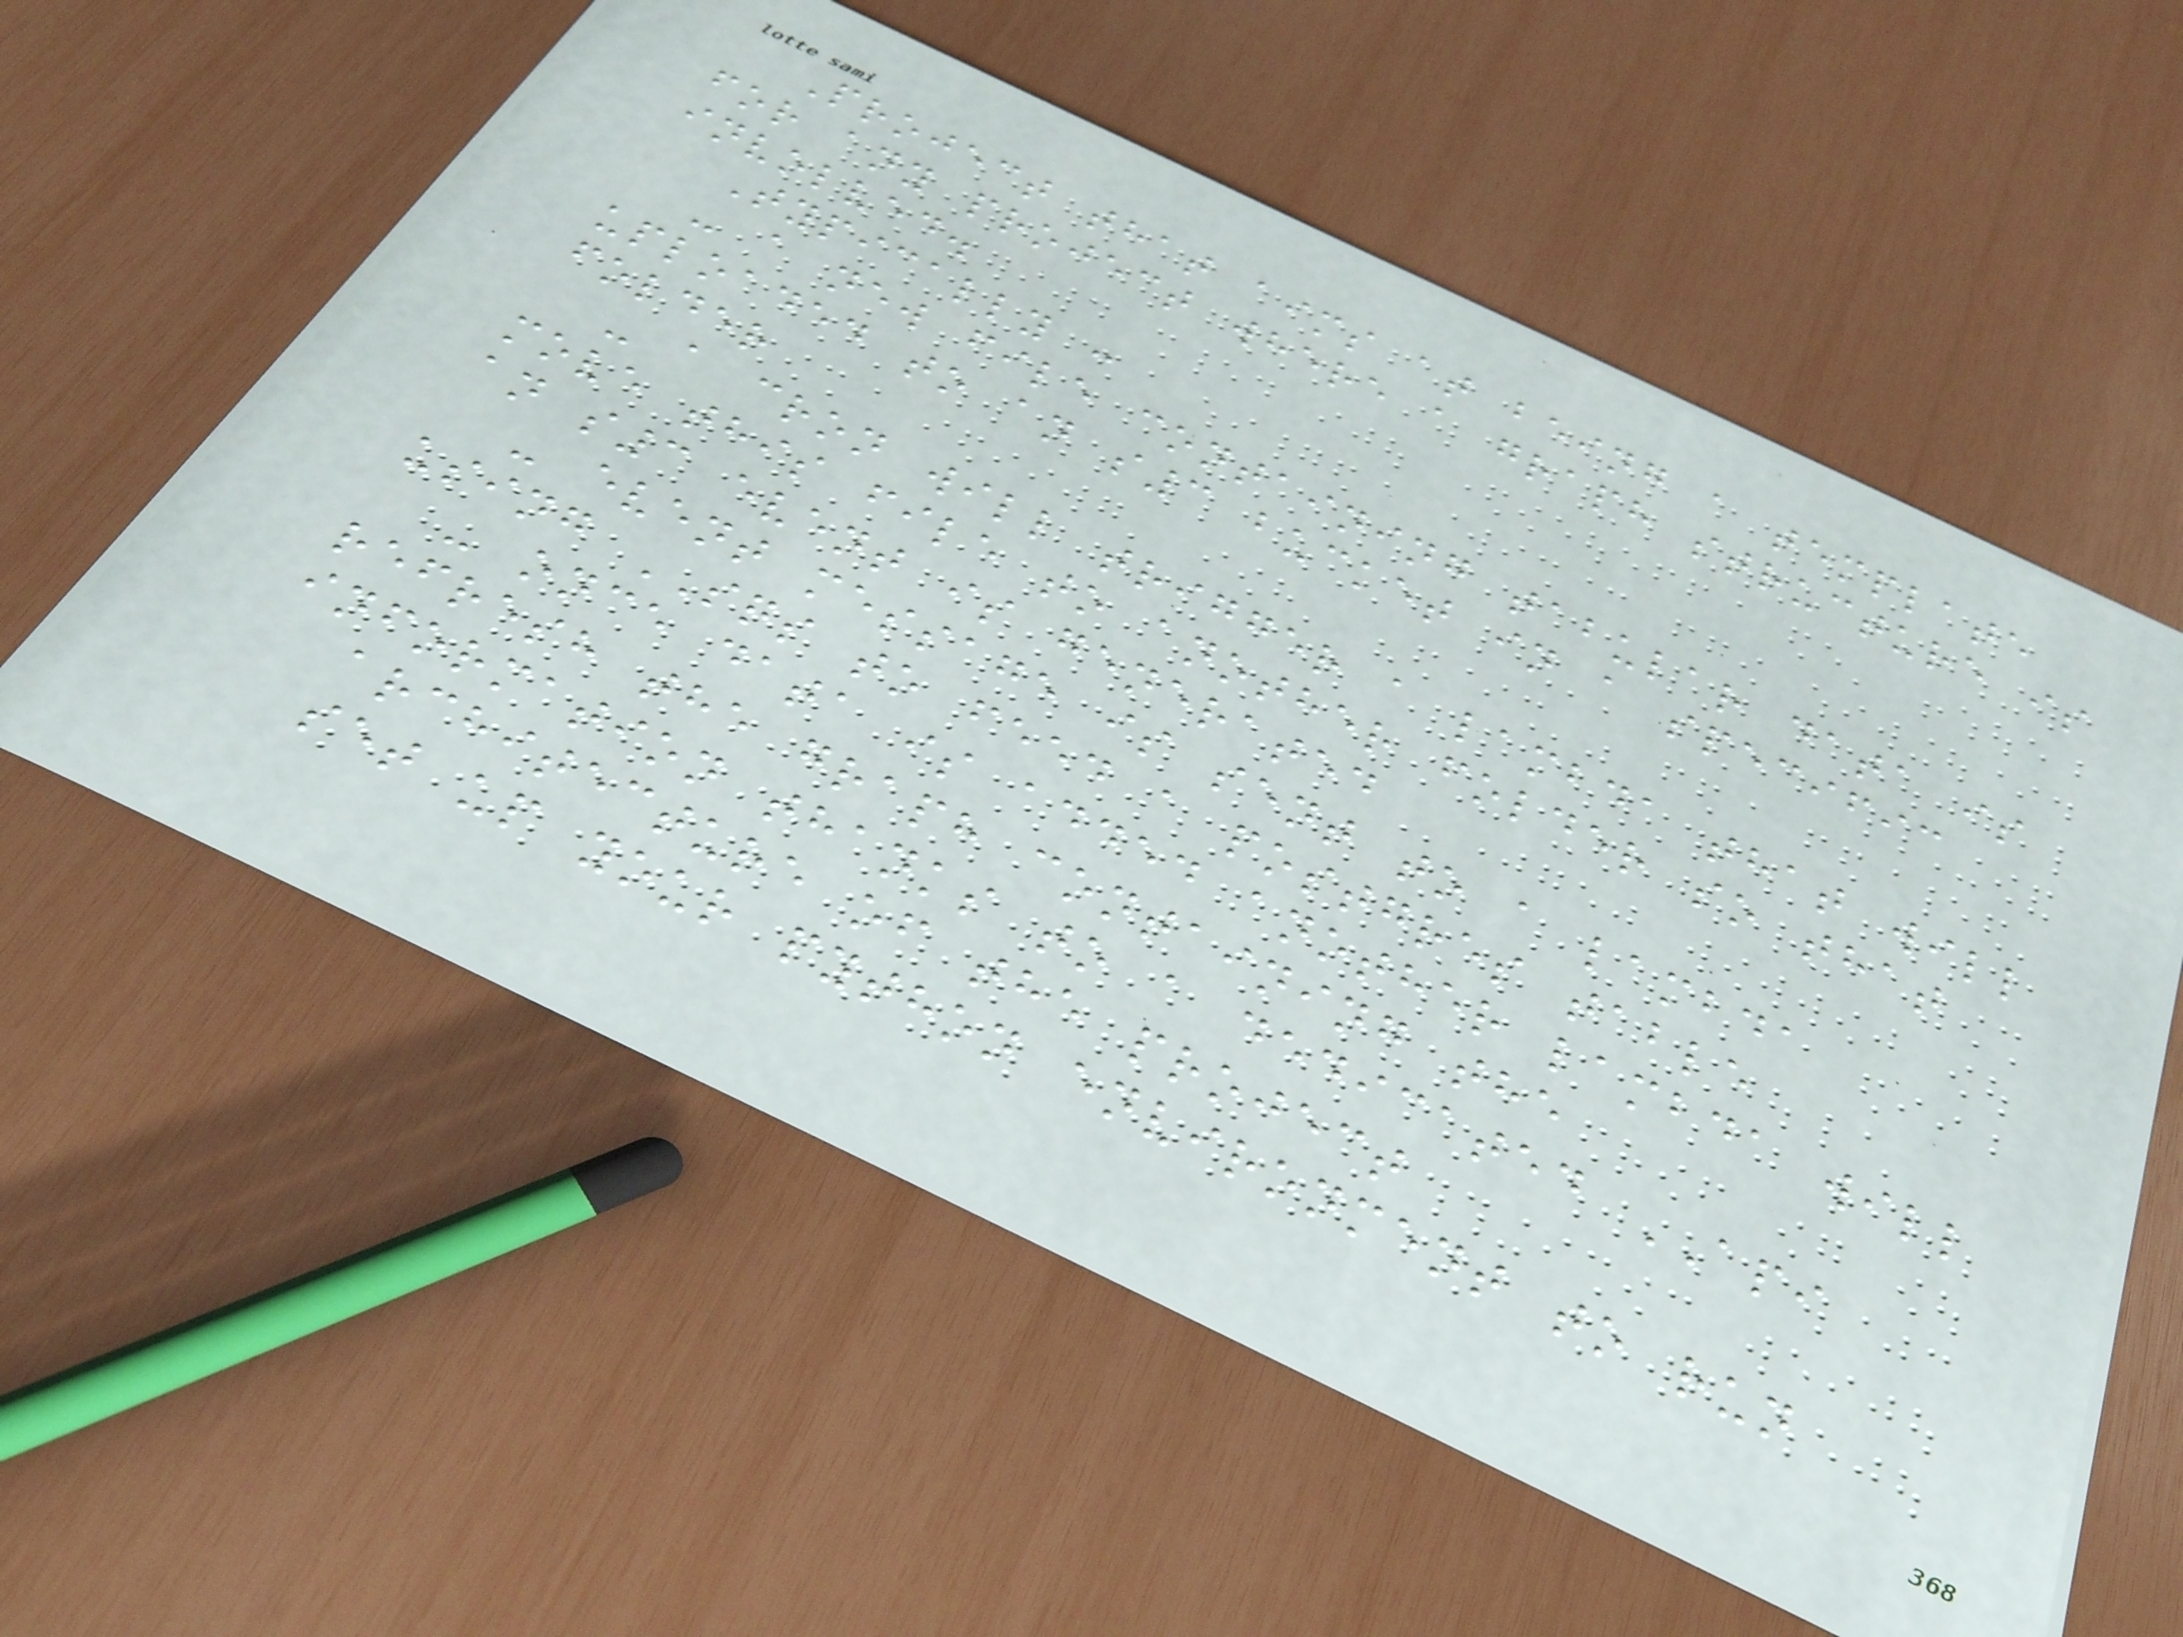Project that aims at being a template
for any project where a graph structure is
involved.
Typically :
- a new file containing tabular data is
uploaded to an s3 bucket in a specific
folder
- a cron will trigger a lambda that will
move this file to another folder so that
an s3 event is generated
- event message is sent to a lambda
using SQS to feed a postgres table
- once data is added another lambda will
refresh the graph containing the
information thanks to a dedicated API
architecture of the project
set up your python environment to run
